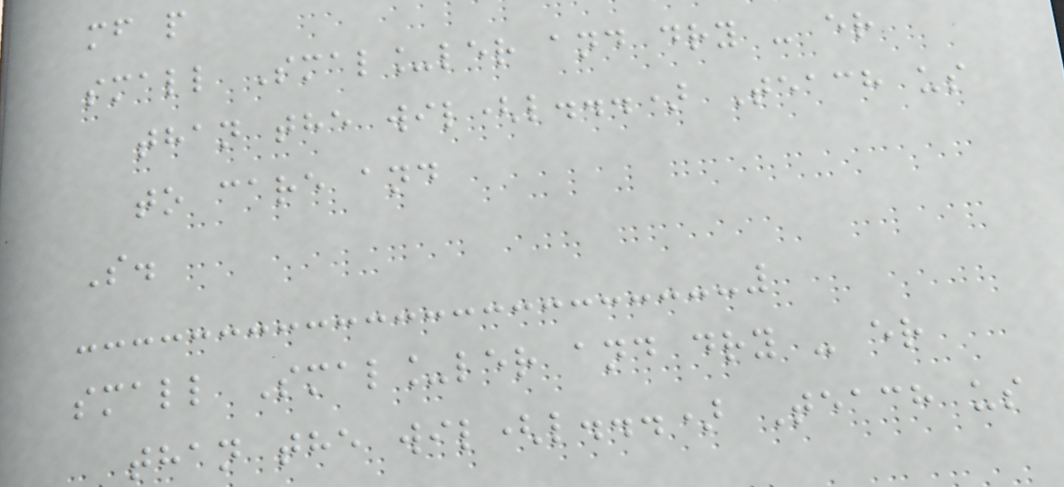mf p
small Smal_ler and dry - er
than the wil(l...) Teach us
to care and
S.
small Smal_ler and dry - er
than the wil(l...) Teach us
